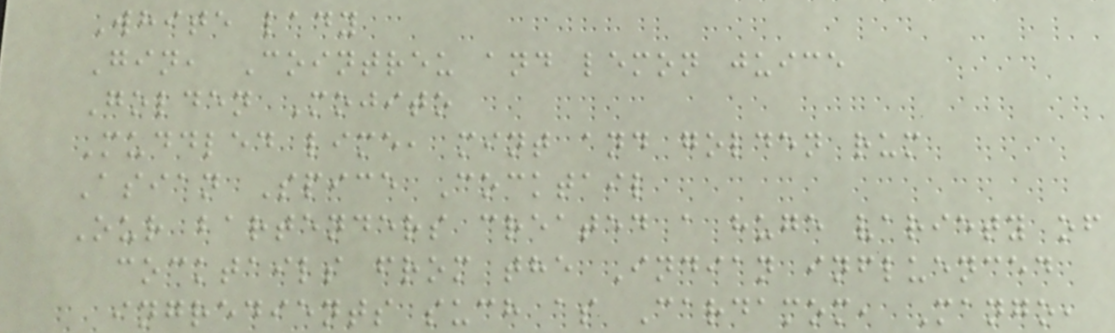White lady
Gin, Cointreu and lemon juice
Golden Mojito
Muddled lime, mint and golden rum
Asian Spice Cocktail
Our bartenders created a huge variety of
cocktails from the Indian influenced
ingredients such as Cardamom, Mango,
